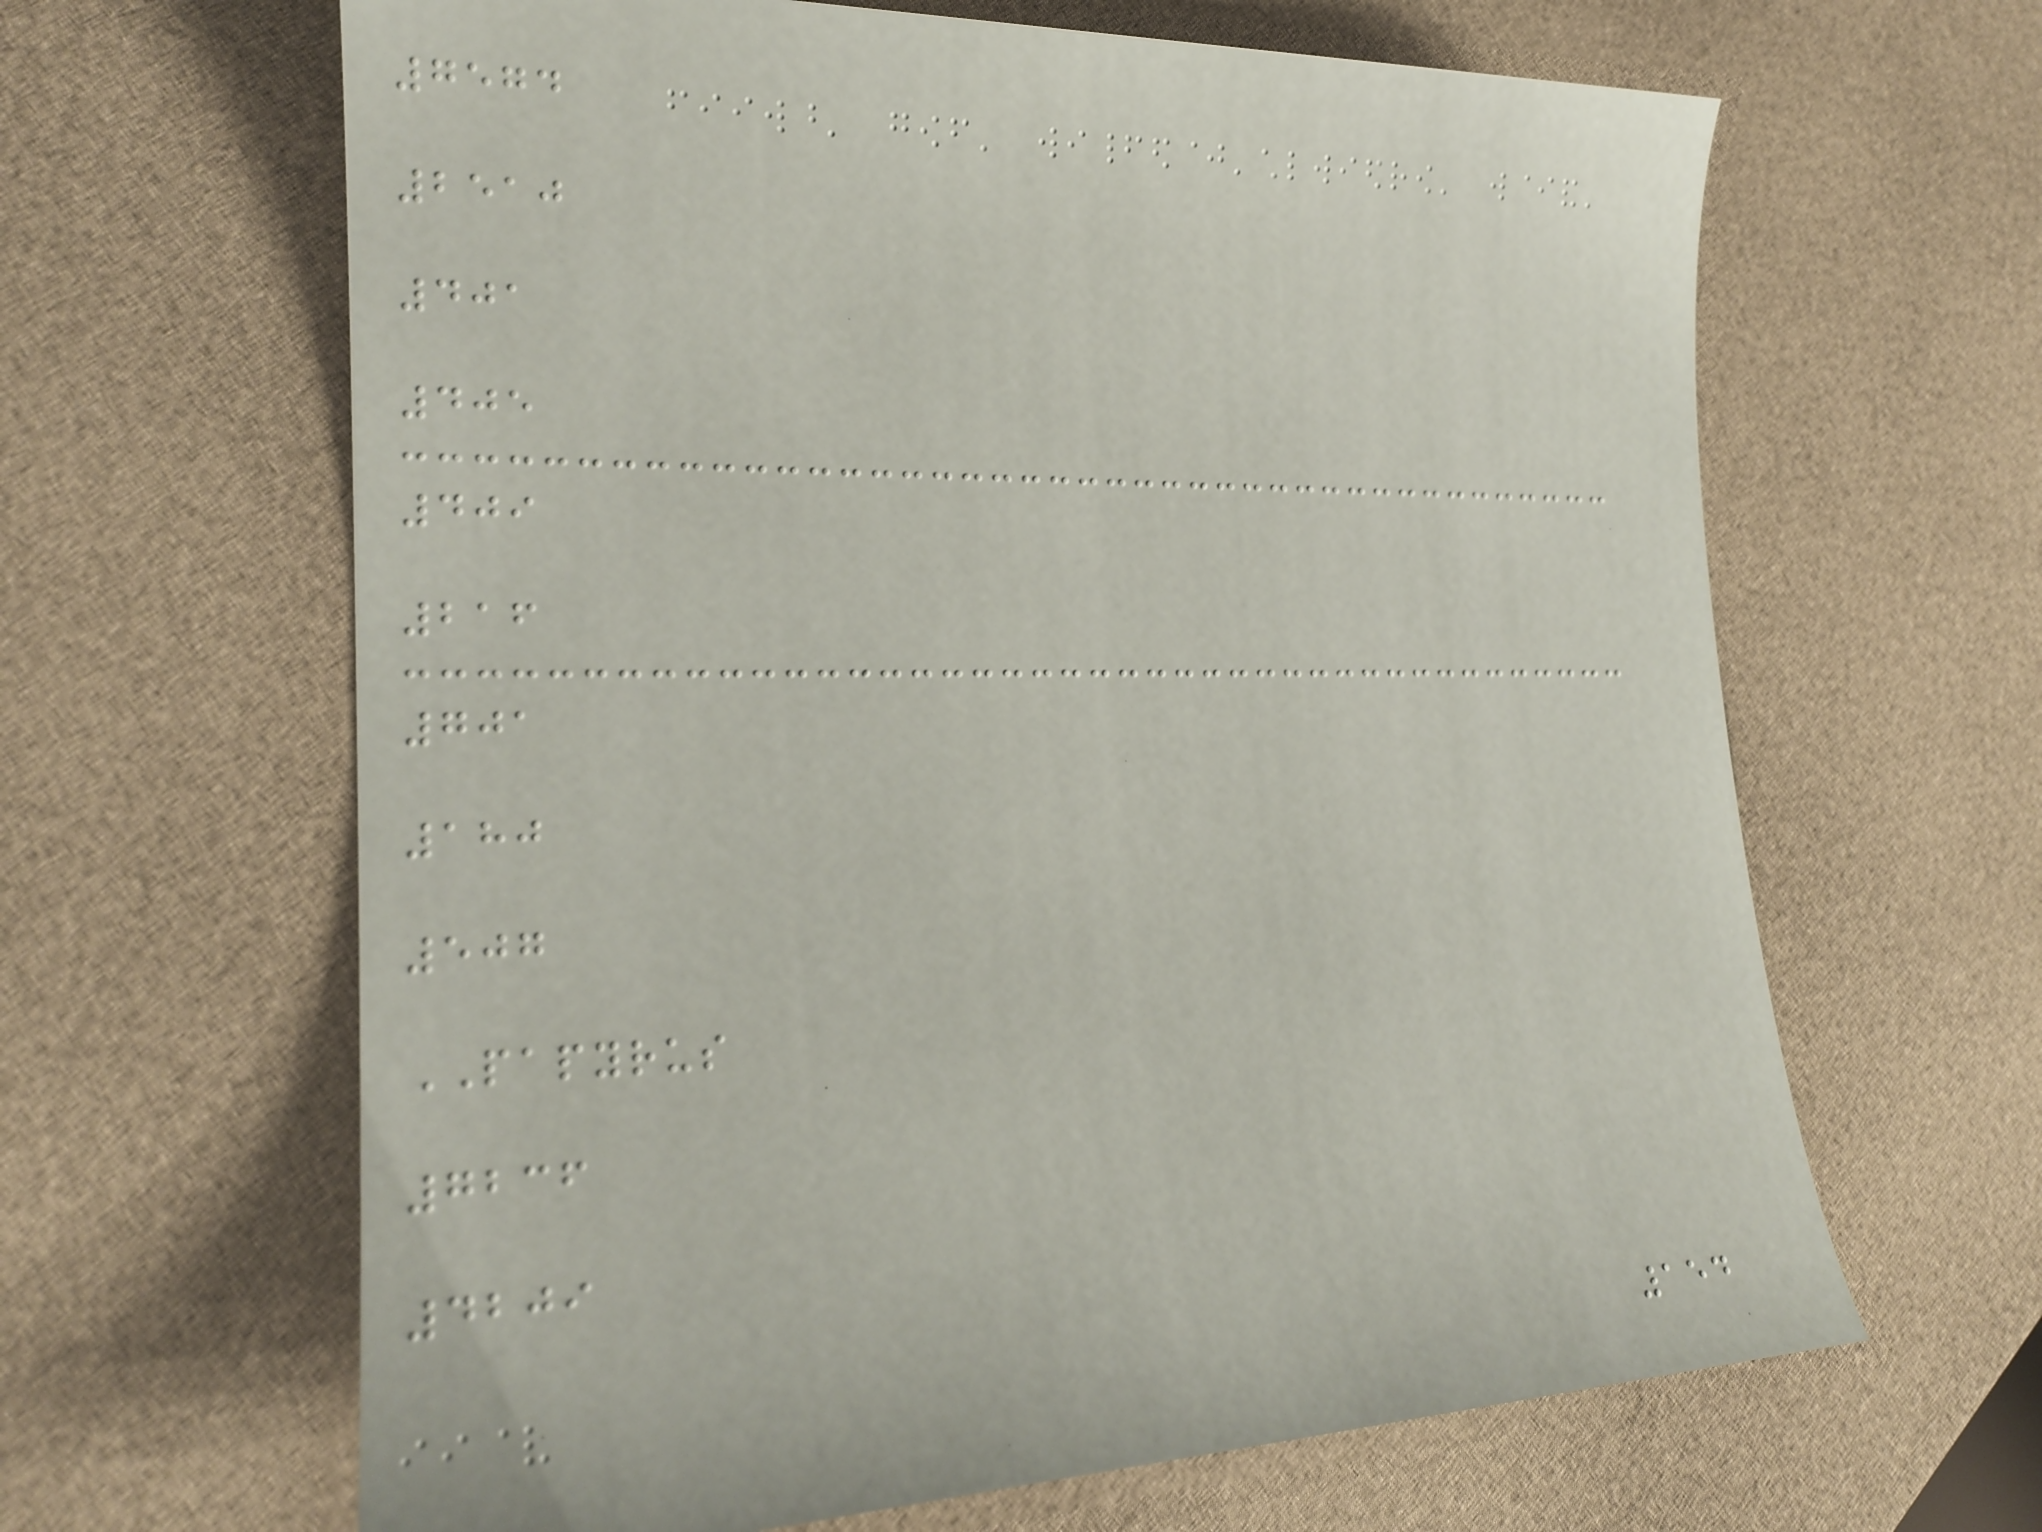7574
2510
401
405
409
216
701
180
507
PAPYRUS
7236
4209
154
